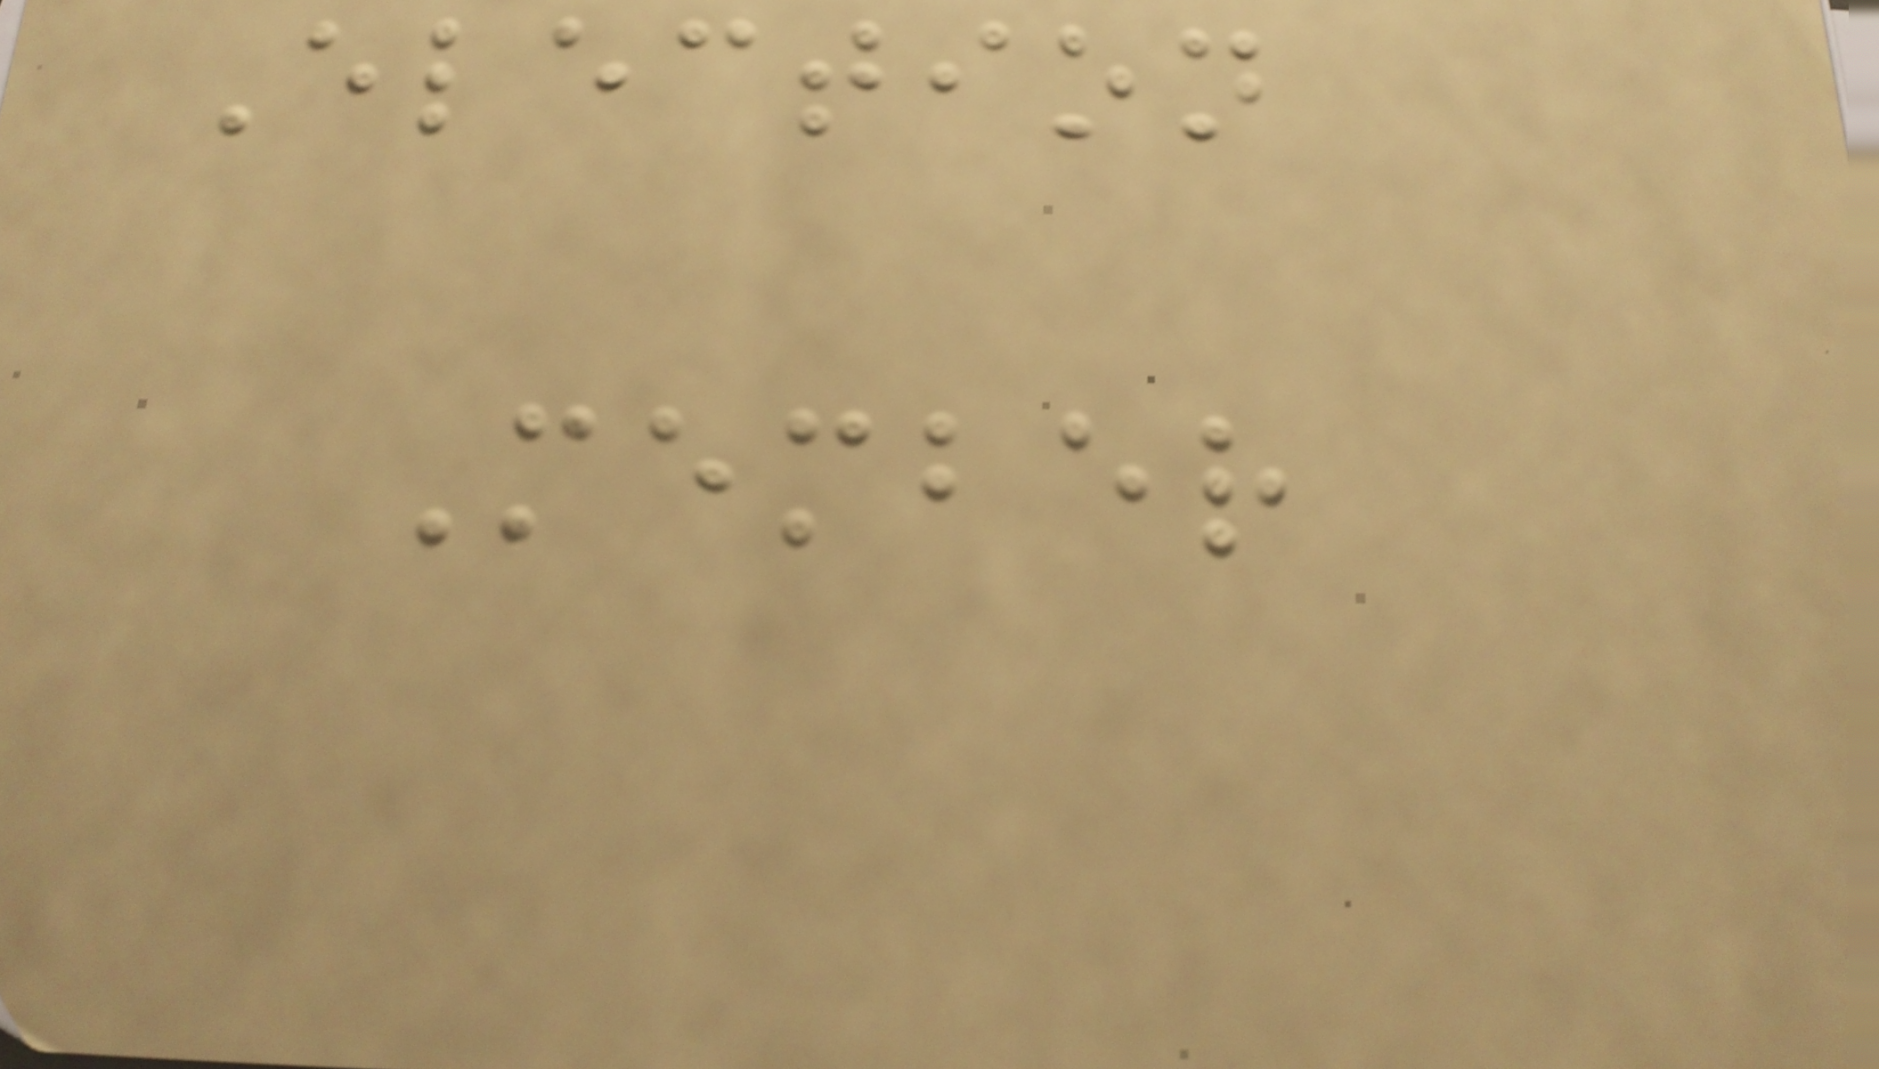Election
Member
